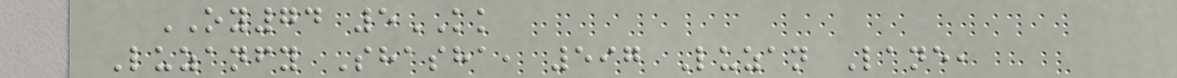OY74 5KK
Luzanfy Shasha, 597 Luzan Lane,
